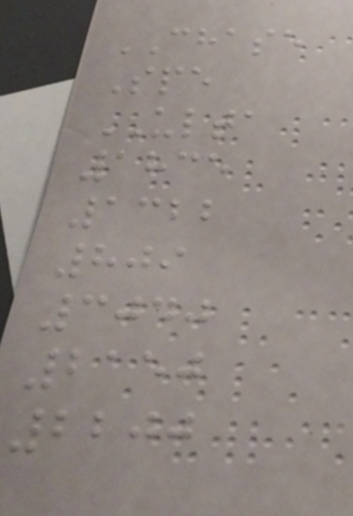CHASE
Spe
ULTA
1835
1322
809
3040
2150
2200
